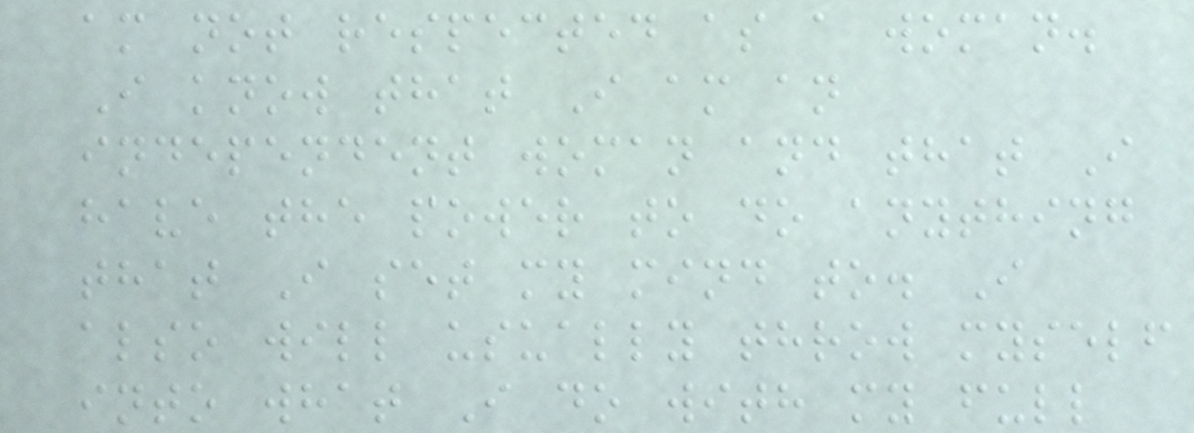am not respected as a woman.
I know that I am an
independent woman and that I
have the power to do anything
that I set my mind to. I
also will usually throw myself
into what I do with my full
